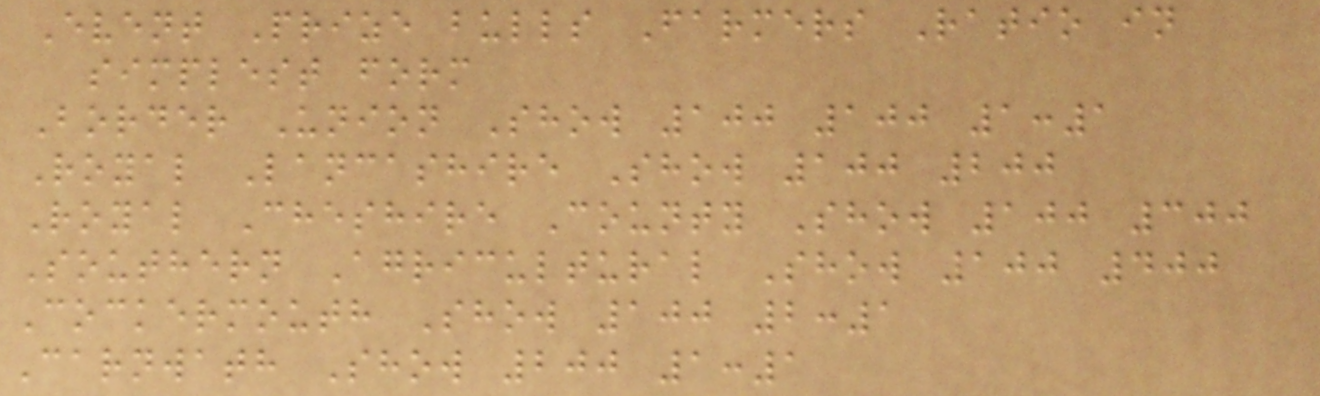Event Prize bulls Farmers Ratio in
simplest form
Border Union Show 100 100 1:1
Royal Lancashire Show 100 200
Royal Cheshire County Show 100 300
Southern Agricultural Show 100 400
Cockermouth Show 100 2:1
Carnwath Show 200 1:1
